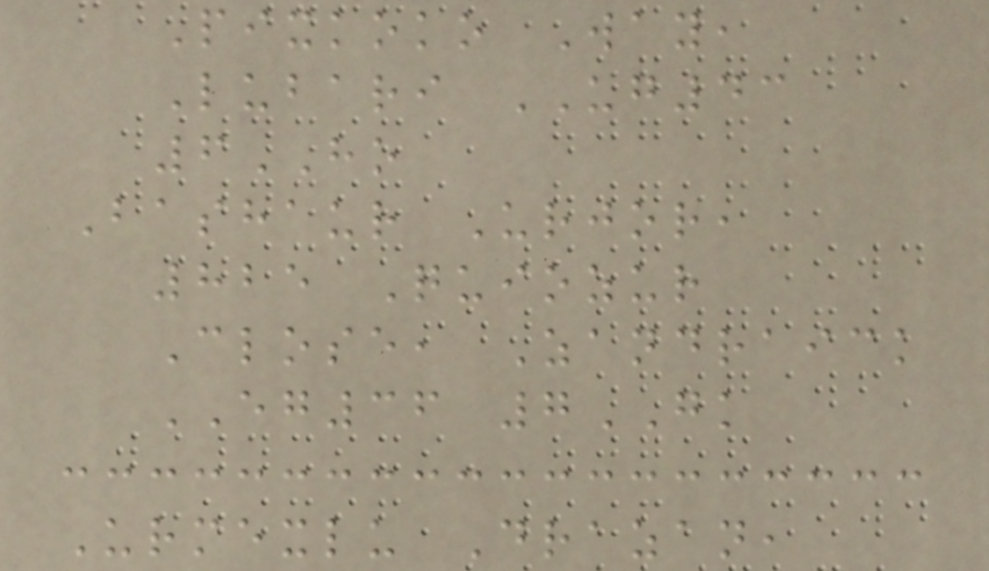Pixkoko Way,
Lubari UG43
6HO
Bashaur Urjor,
825 Quiozur
Close, Zandraick
EG36 7GK
Urmexlu Drazan,
